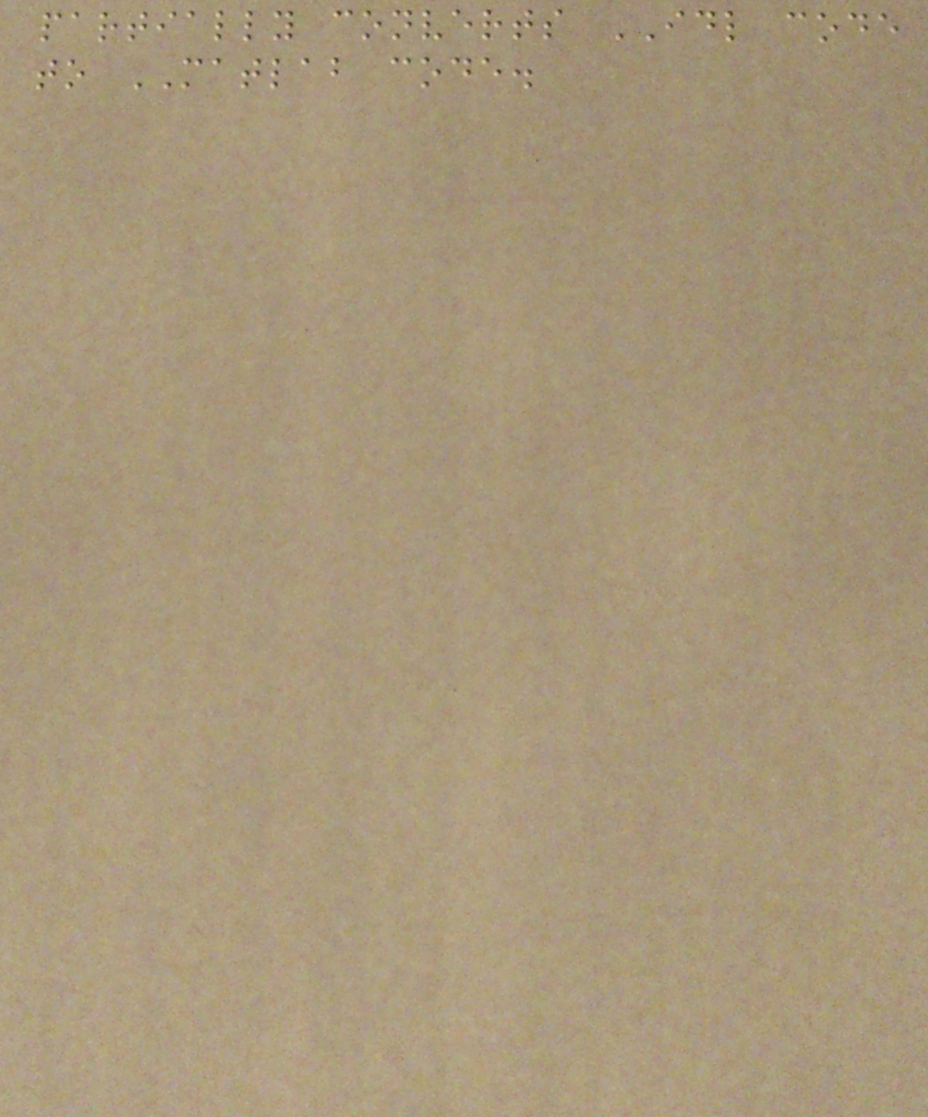partially converts IDL code
to MATLAB code.
